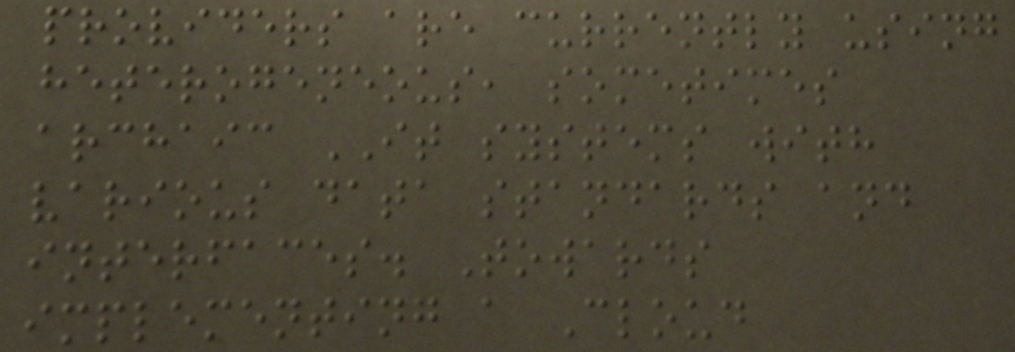providers are currently using
heterogeneous, sometimes
archaic IT systems with
various data standards and
interfaces. Towards
implementing a Cloud
